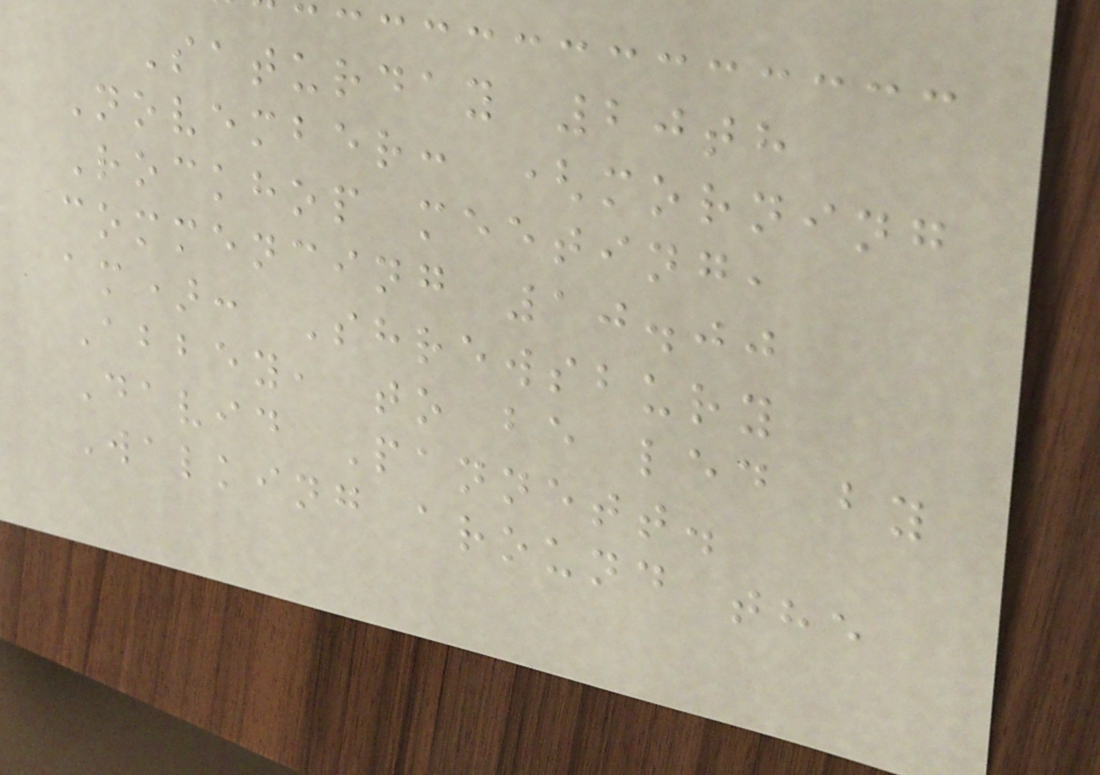Saturday 20th
November: (morning
Rockhop meeting,
commencing 10.00
am): Shrewsbury
Abbey, to be led by
David Pannett.
Walking around the
